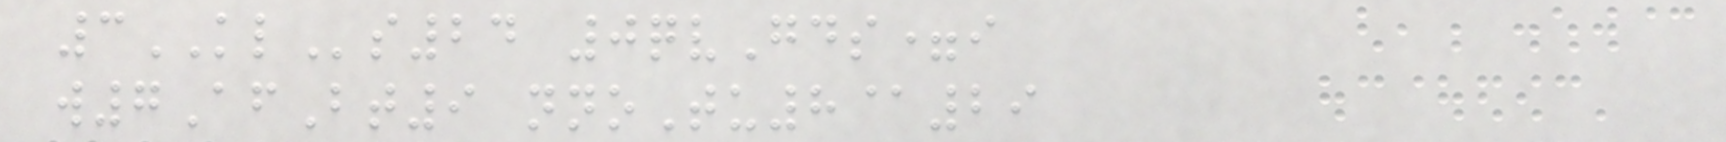3KLs24 0qvGds=i
w7AfBt9 nnoTu8@29
